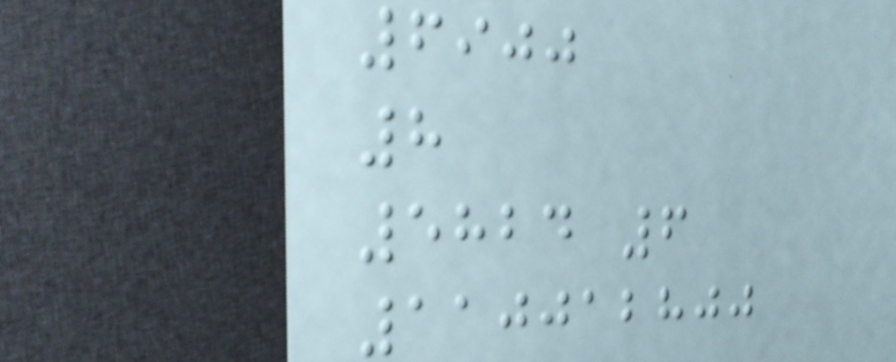6900
8
5824 6
110012800
